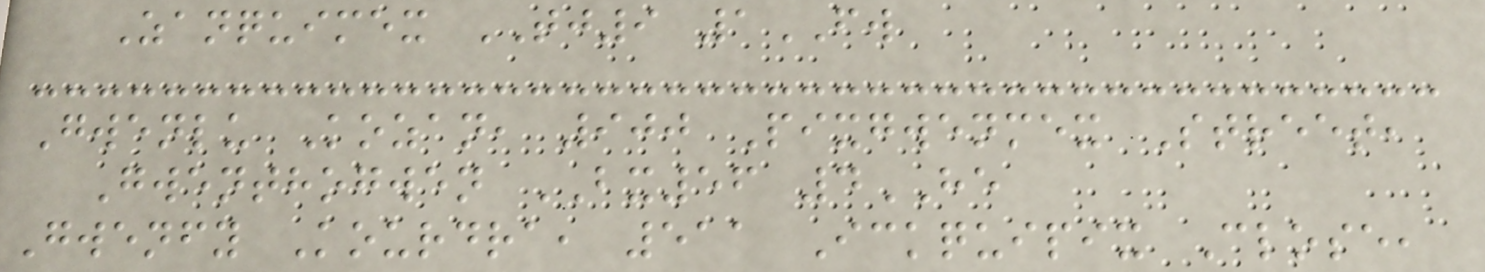Zanquimex TJ9 1FW
Gwenlu Kozan, 900 Pixgwenmex Street,
Gwenthogwen BX56 4HE
Gwenfy Kourdra, 511 Ickquipix Close,
